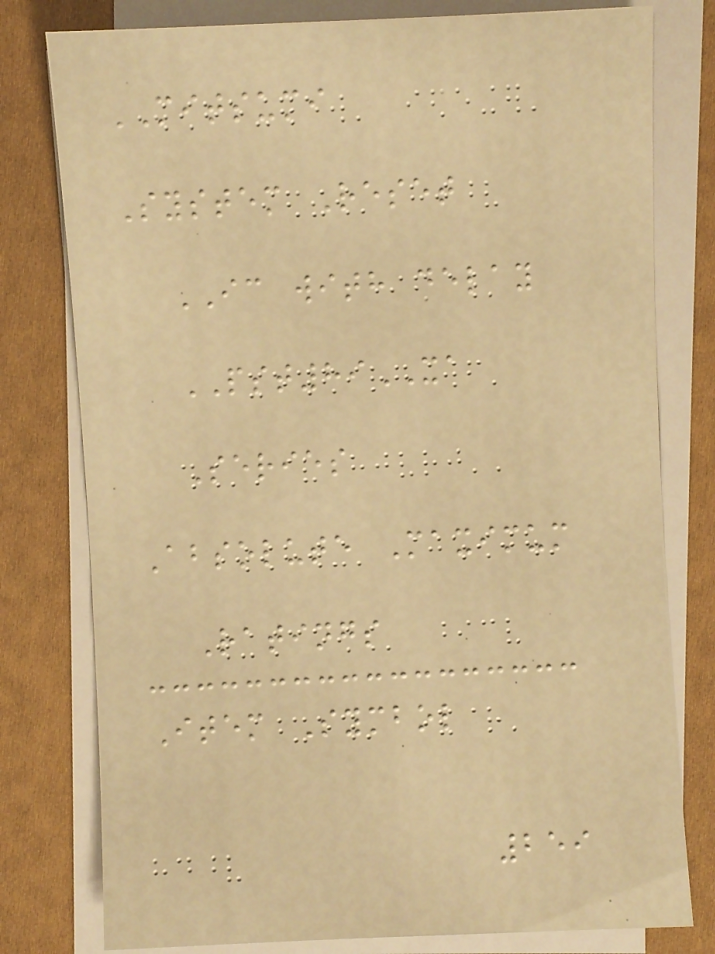MITSUMI
System Reset
IC with delay
PST89XA
Series
Absolute Maximum
Ratings
Item Symbol
259
